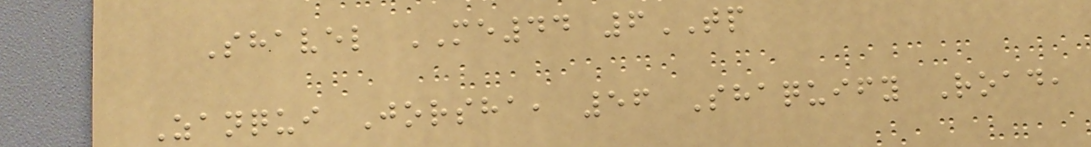Shavel ME44 6TP
Zanqui Jorsha, 56 Shaquify Road,
